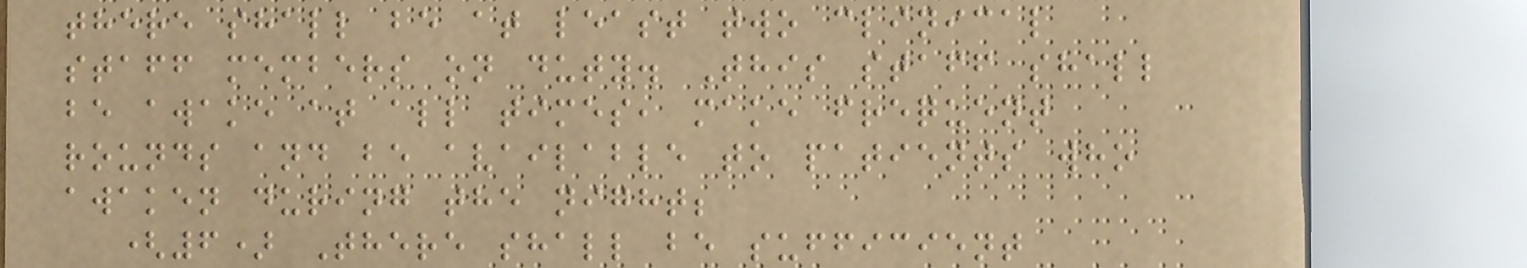there shall be at least two clinical
staff members on duty. This staff shall
be awake at all times, make frequent
rounds and be available to patients who
awaken during the night;
(6) There shall be sufficient
